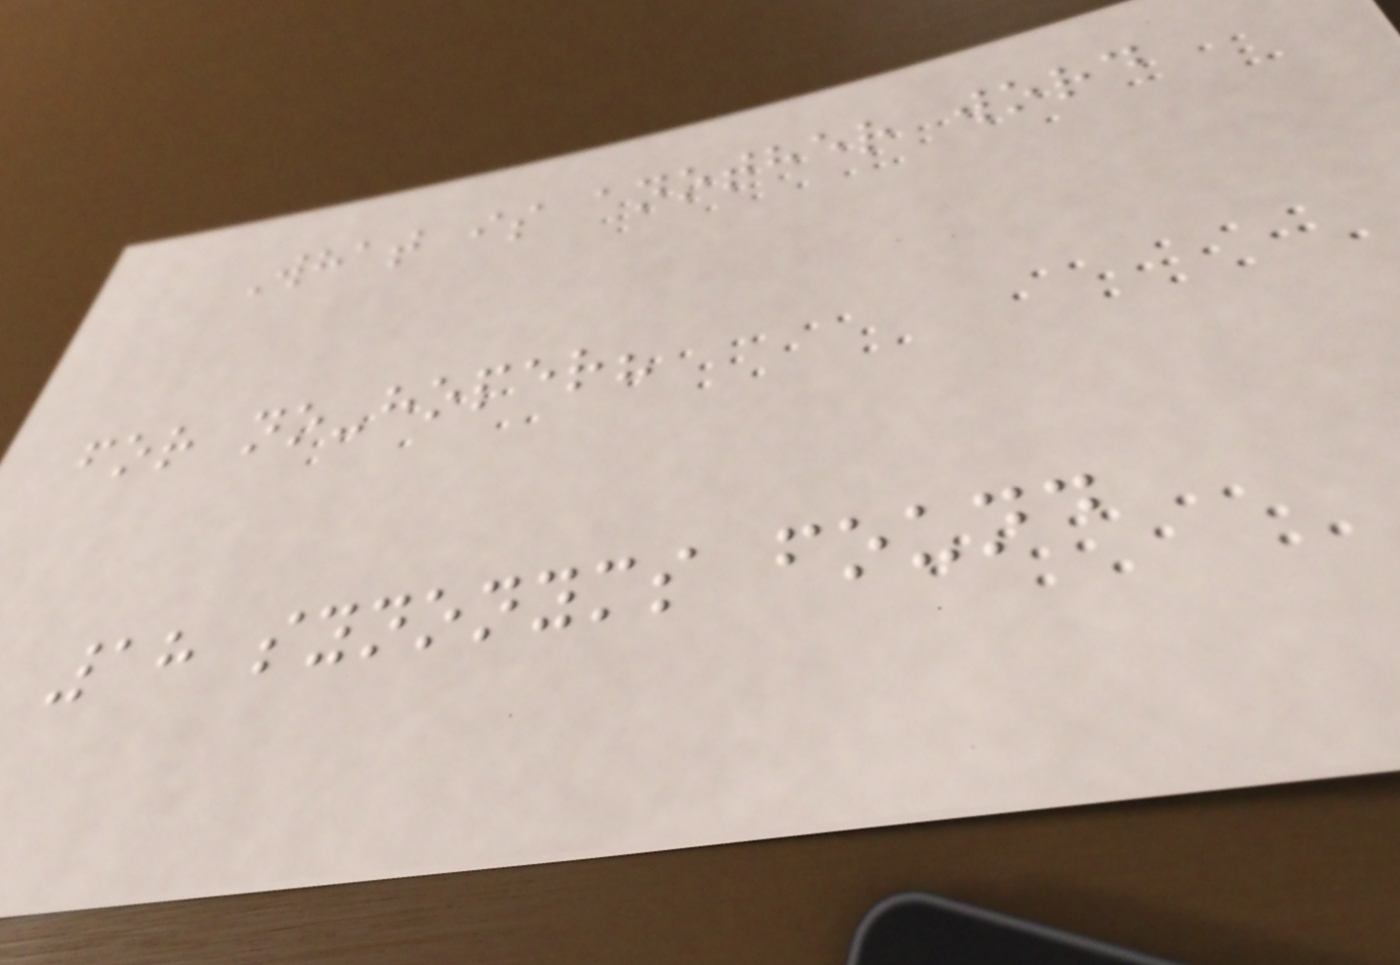What is another word
for no-hoper?
18 synonyms found
